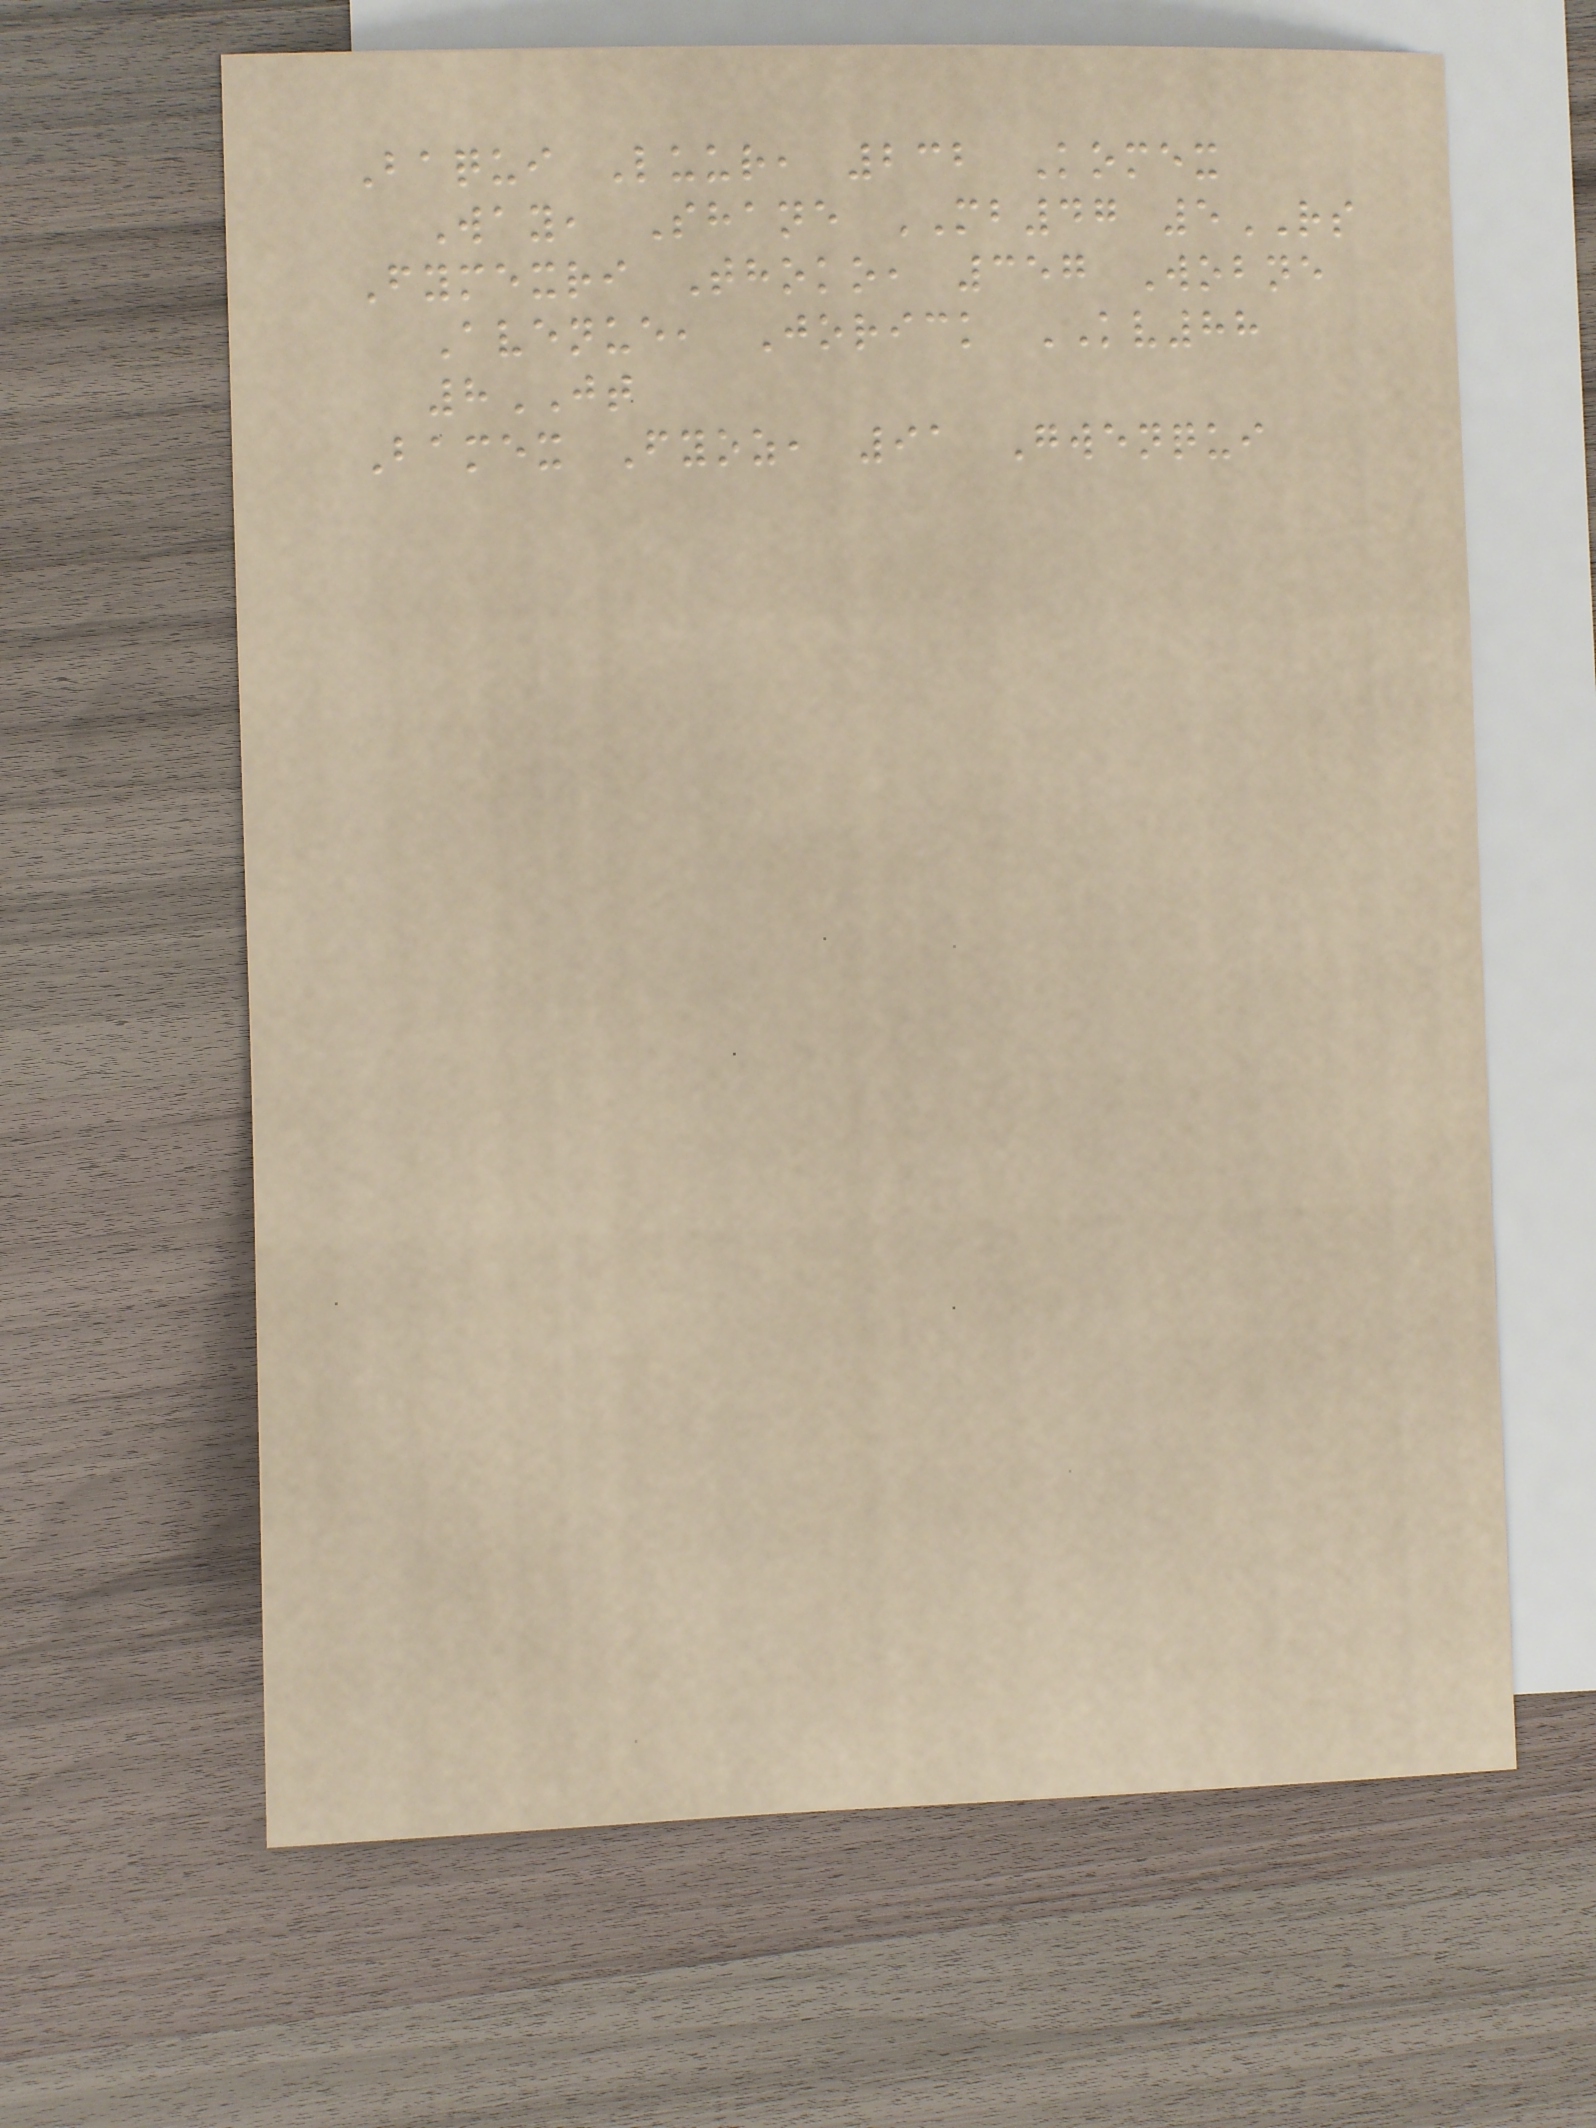Baqui Luur, 232 Komex
Way, Shane MB47 5RS
Fymexri Thoko, 357 Wobne
Avenue, Jorick KV88
8JT
Bamex Fyoz, 91 Gwenqui
